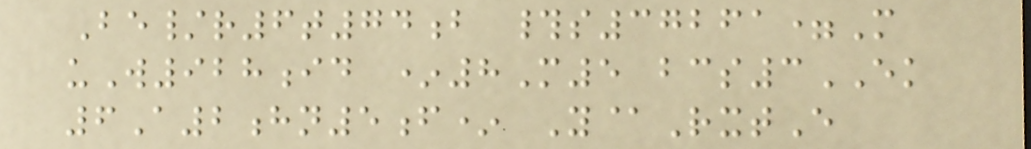Be/r6t74b #s37261=M
uW928id *8M5 bcs3EK
6A2hn5f* Y@RxtE
